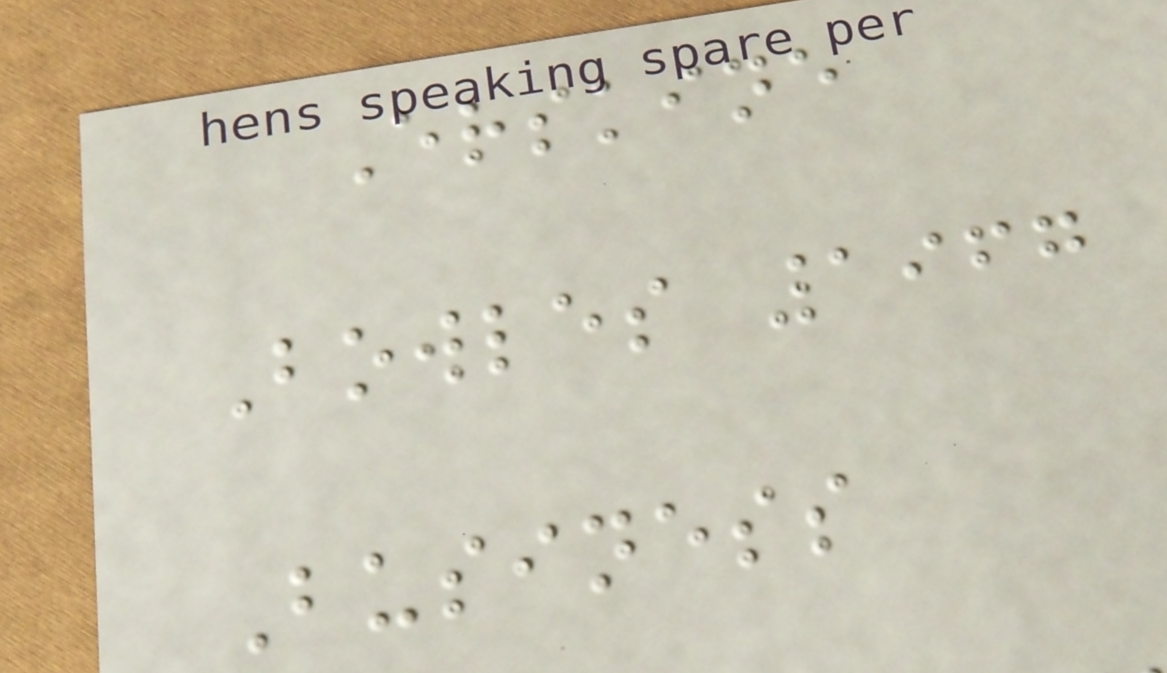Erskine
Bowles 1967
Business
